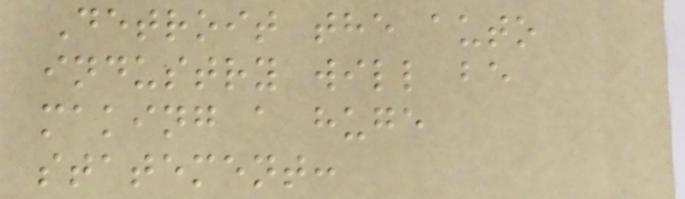Detroit the auto
industry will be
making a huge
statement:
